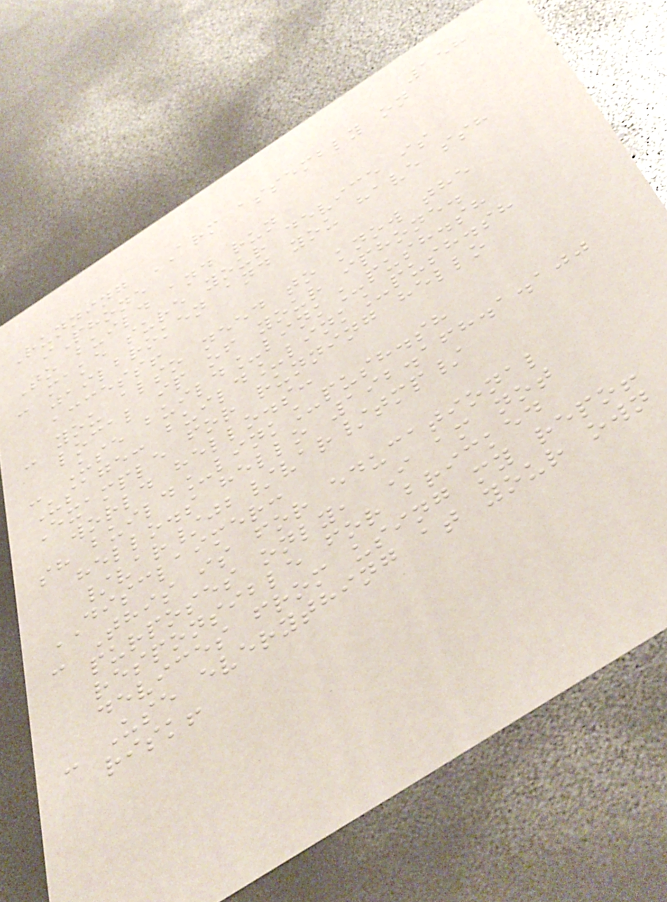158
Running ARM assembly on
iPhone
To build and run
- make sure your device is
jailbroken and you have ssh
access!
- you also need to know the
local ip of your iphone.
- Use build_link_push.sh
Usage: build_link_push.sh
Example for running hello
world hello.s:
sh build_link_push.sh
hello.s hello 192.168.1.100
/var/jb/var/tmp/
DISCLAIMER:
- This is for educational
purposes only, I am not
responsible for bricked
devices from using my repo!
- Use everything at your own
risk!
